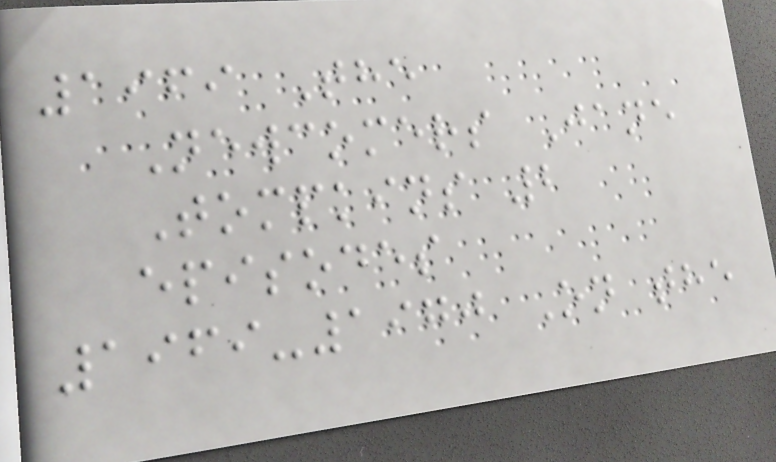1969 The
Newcomers Jane
Tompkins 2
episodes
1969-1970 On the
